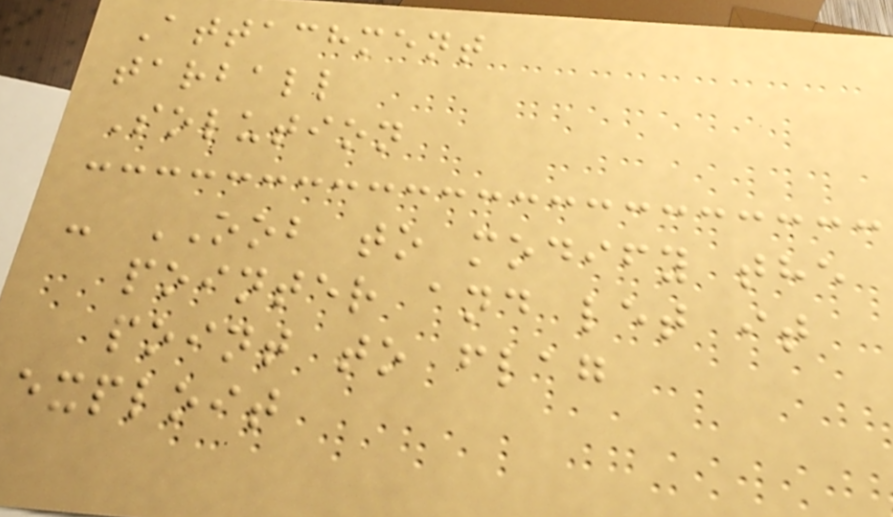Attachment
tarball
Solution
- OOB to modify the
pointer and let it
point to flag
exploit
